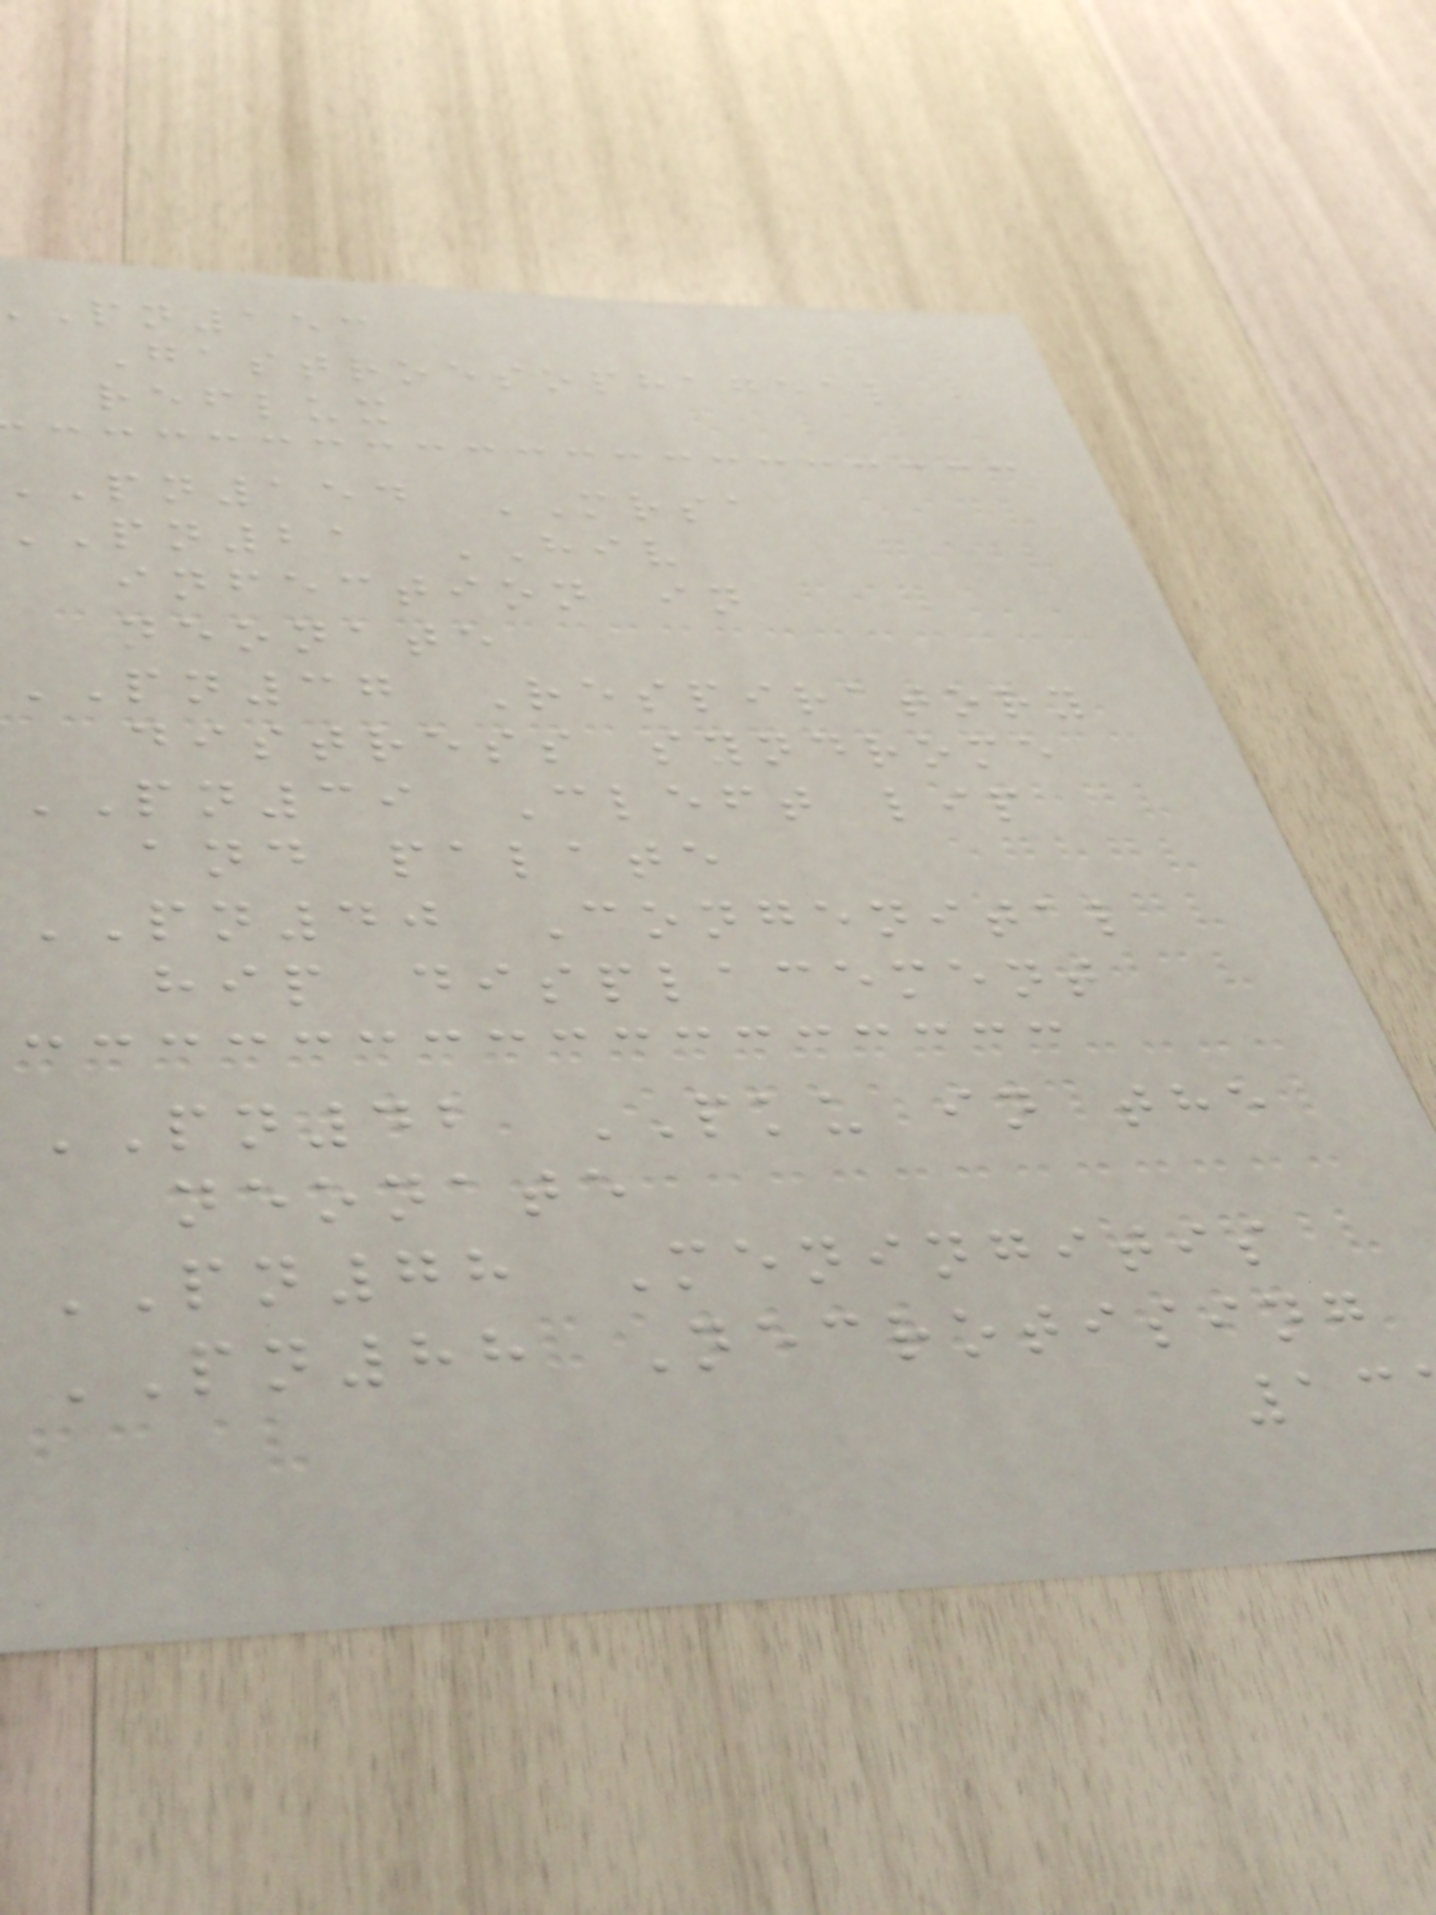pn153
Gastroesophageal
reflux
pn154 MRSA
pn21 HIV
infection in
neonate
PN37 Respiratory
distress syndrome
PN39 Cleft lip
and palate
PN40 Congenital
hip displacement
PN42 PKU in the
neonate
PN78 Meningitis
PN88 Necrotising
